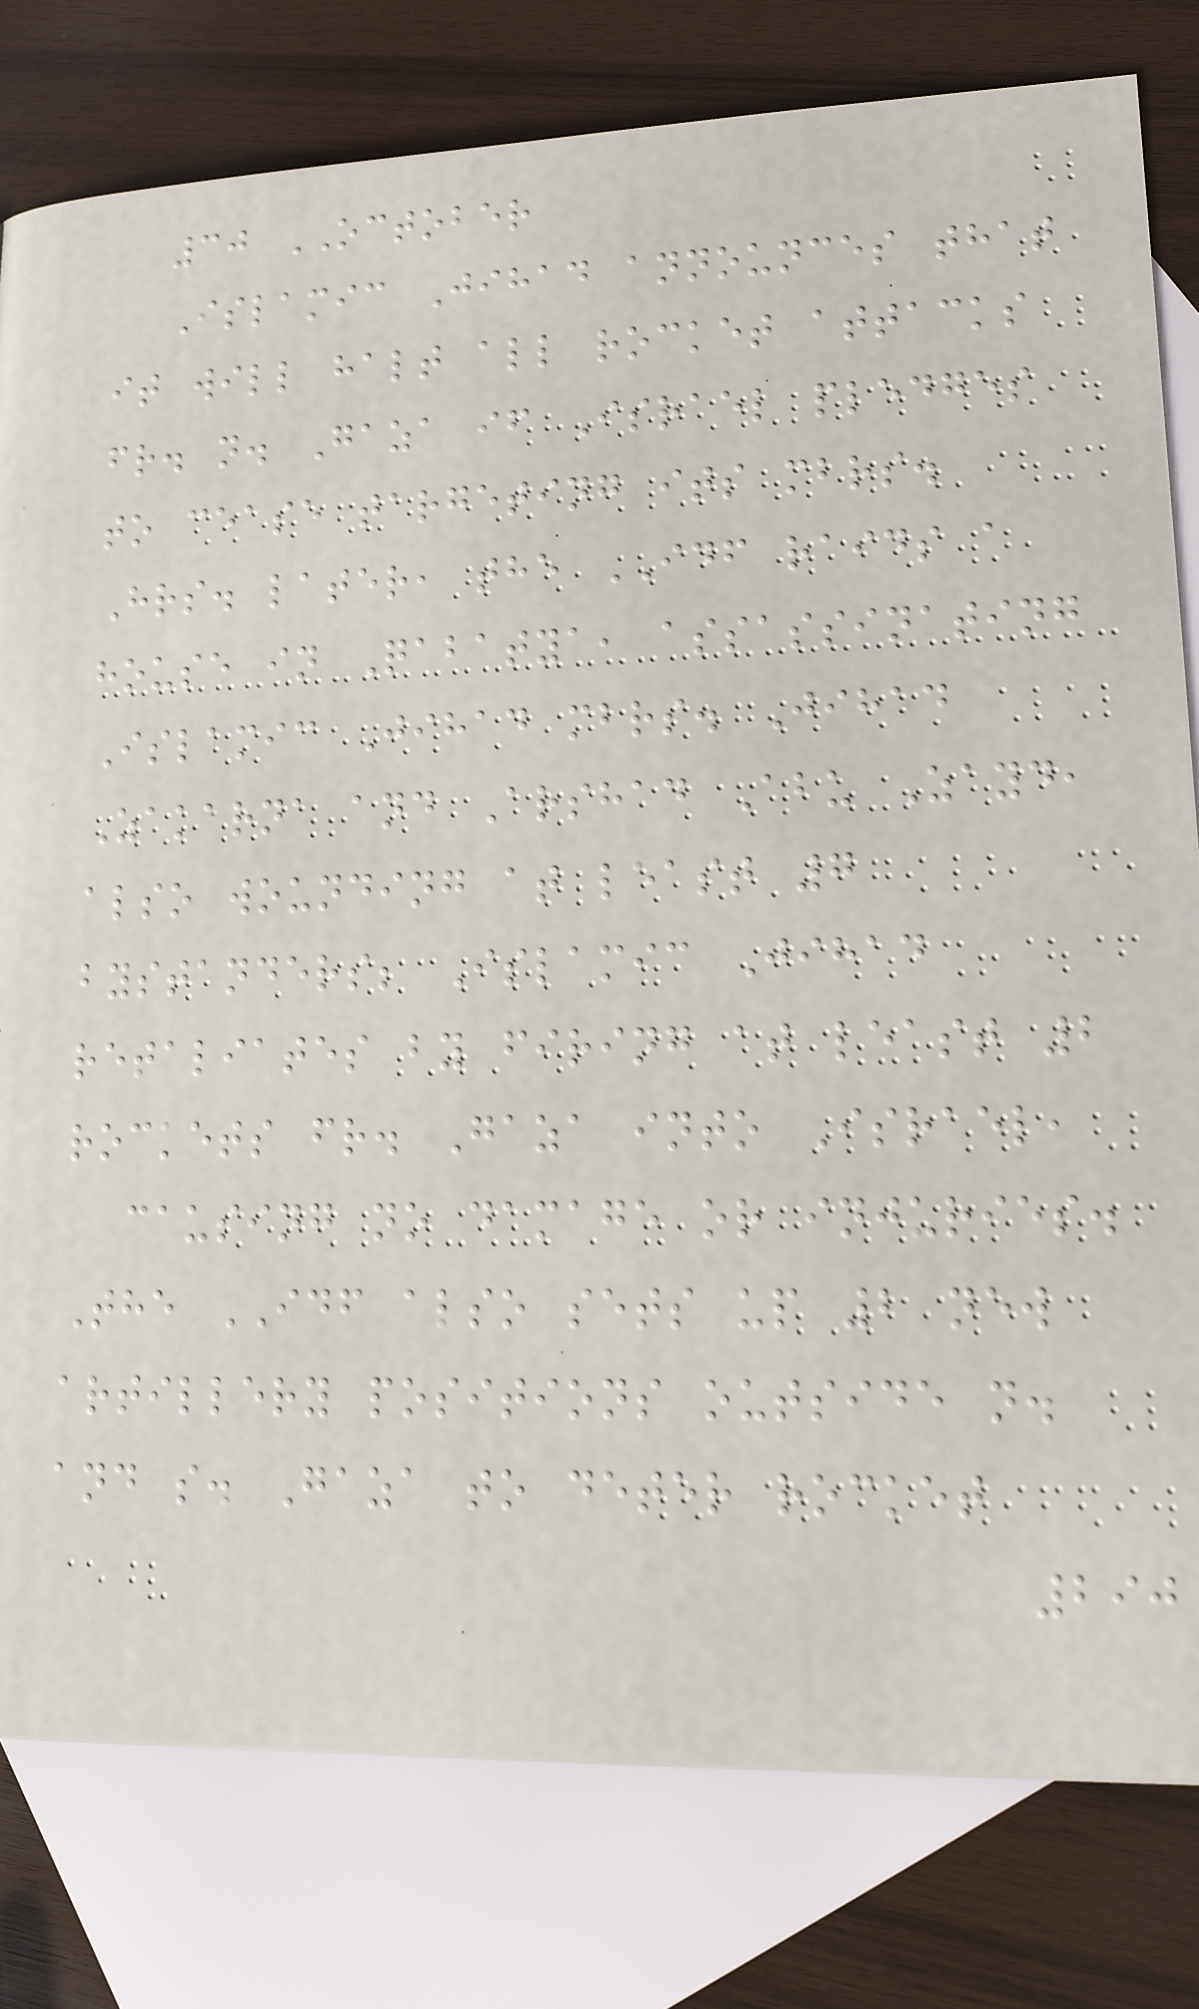30 OCTOBER
Islamic Jihad announces that
it will halt all rocket attacks
fr. n. Gaza if Israel pledges
to cease targeting its mbrs.
Hrs. later, the IDF raids a
house in Qabatya, assassinating
Islamic Jihad mbrs. Jihad
Zakarna and Arshad Abu Zayd,
also wounding at least 7
bystanders; Islamic Jihad
retaliates by firing at least 2
rockets fr. Gaza into Israel,
causing no damage or injuries.
The IDF also sets up 2 new
artillery positions outside n.
and s. Gaza to deter rocket
290
